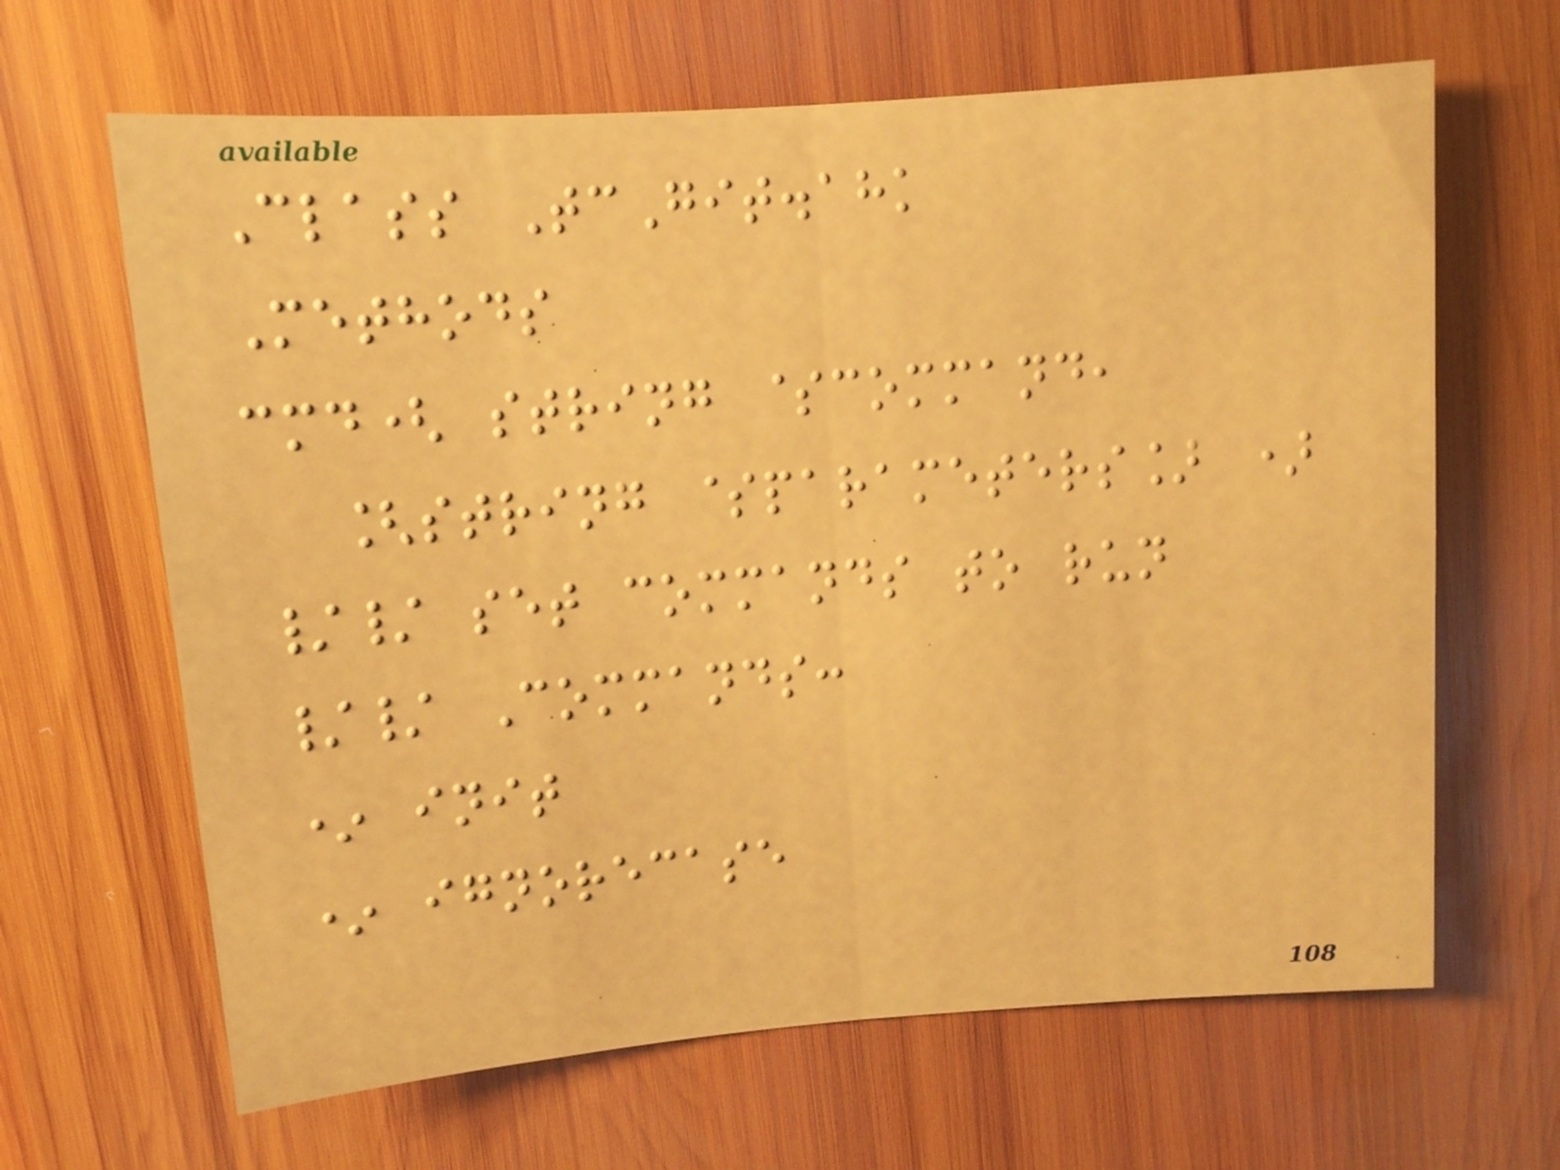Class TcGit.ahk
Methods
cmd( string $command,
[string $parameters] )
// set commands to run
// Commands:
* init
* ignorecase
